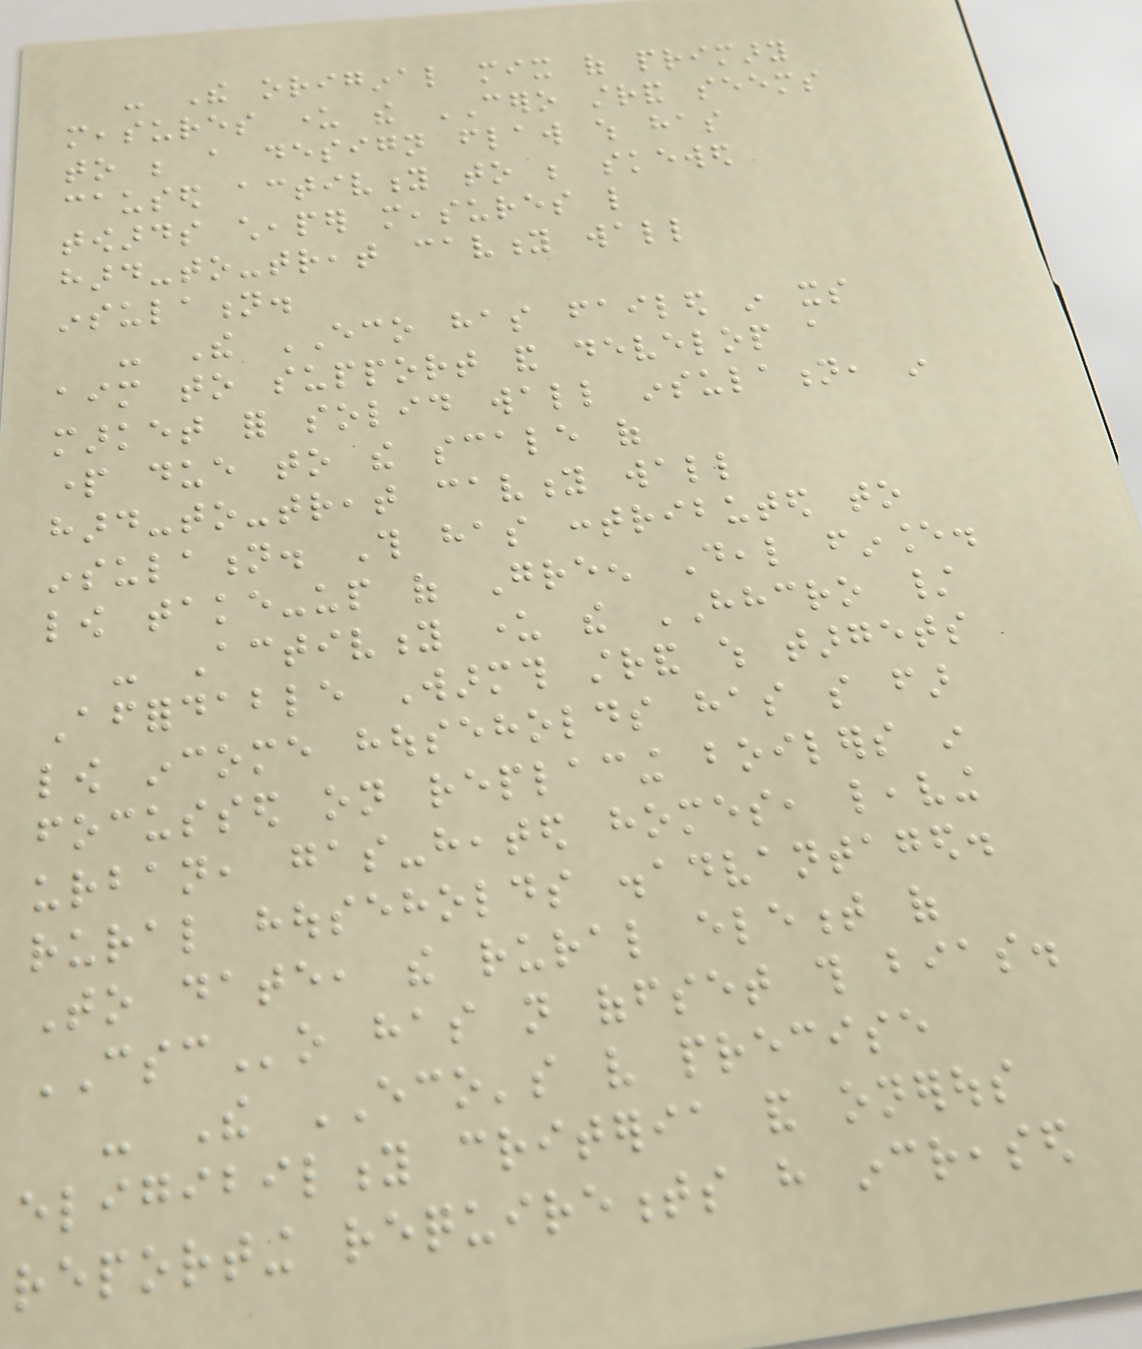- The original mix of primary
measures under the CERO strand seems
to be a design flaw which has
caused activity to be skewed
towards cheaper measures like
hard-to-treat cavity wall
insulation.
- The ECO has failed in its
aim to support and develop a
market for solid wall insulation, in
part due to the scale of
hard-to-treat cavity wall
insulation. This has contributed to
low take-up of Green Deal finance.
- Activity under the HHCRO /
Affordable Warmth strand which targets
low income households has so far
focussed on replacing boilers in
urban, gas-heated homes, leaving
rural households disadvantaged.
To date, the rural element of
CSCo has not offset this bias.
- The ECO's very precise
eligibility criteria and onerous
reporting requirements have increased
